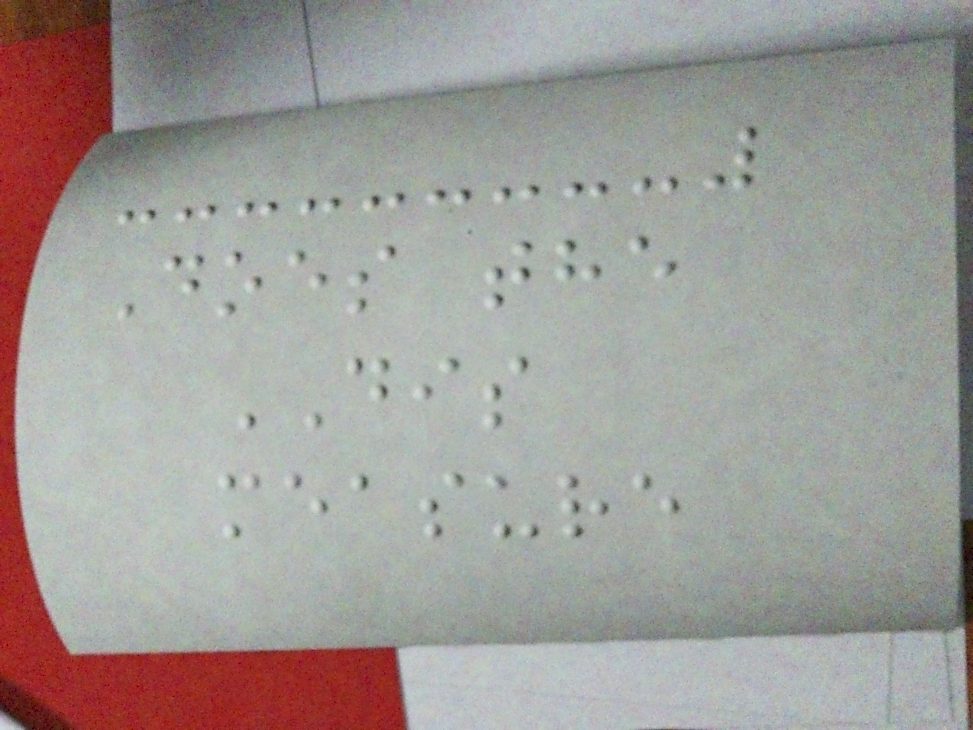Does the
DIS
measure
